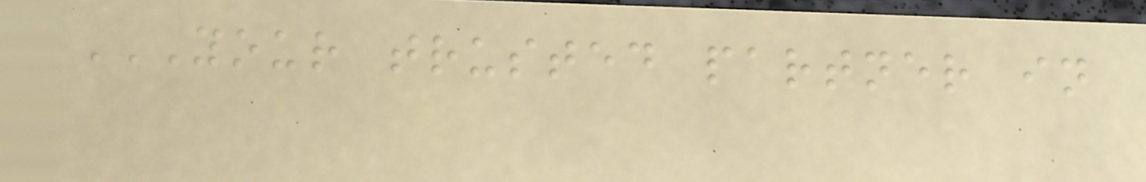YOUR TRUSTED PARTNER IN
